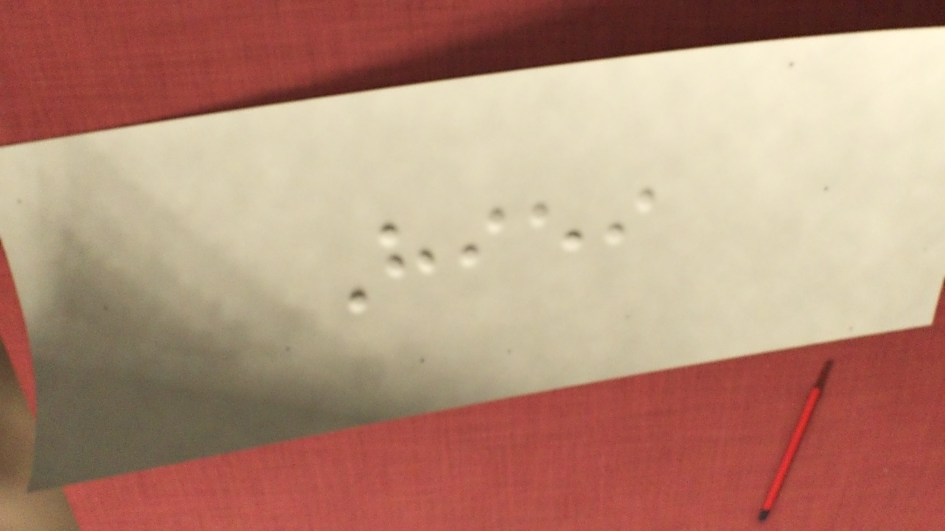Hiei
